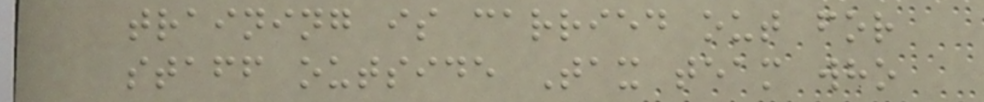training is carried out for
staff outside Tax team who
